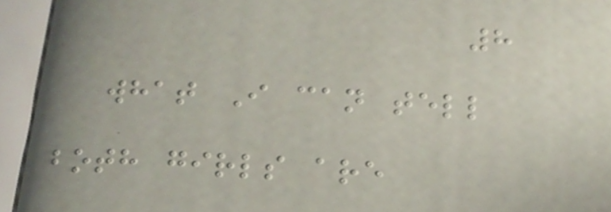8
what I can tell
both girls are
